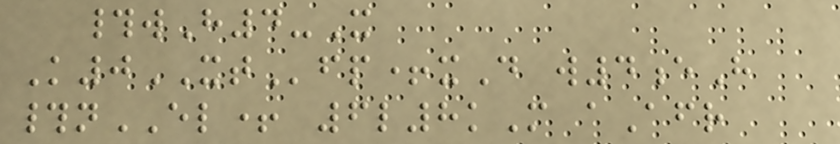#wH4-X
K0XTfp+xD w4eH
#nEL+ 6l8kM aAfr
